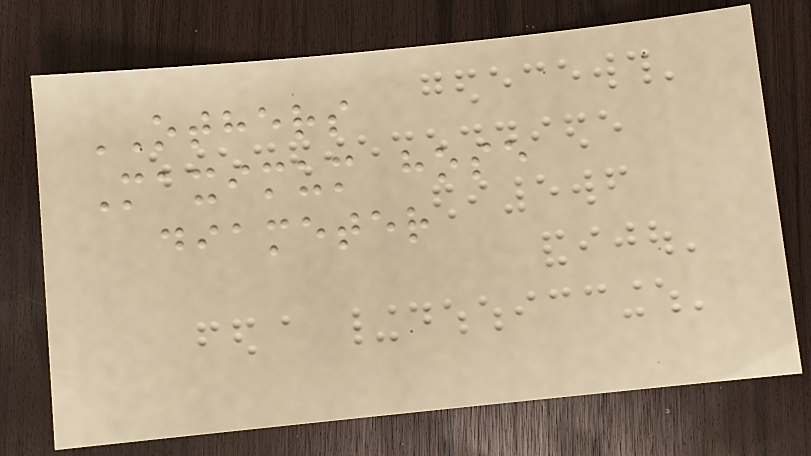OTHERS
Maximum hose
diameter
